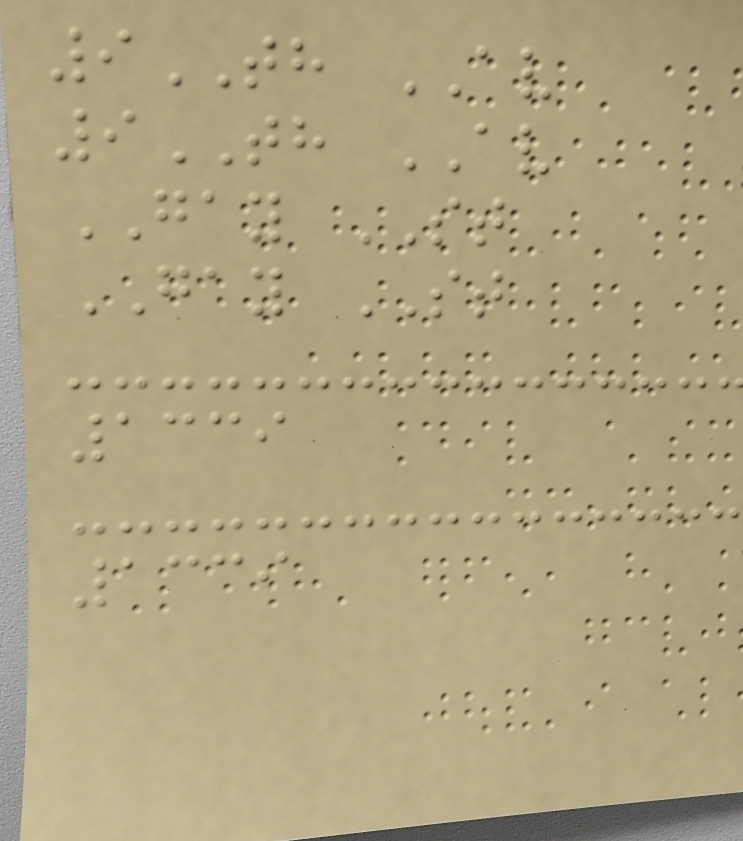9TH AV
9TH AV
GAY ST
GAY ST
1339
1339
